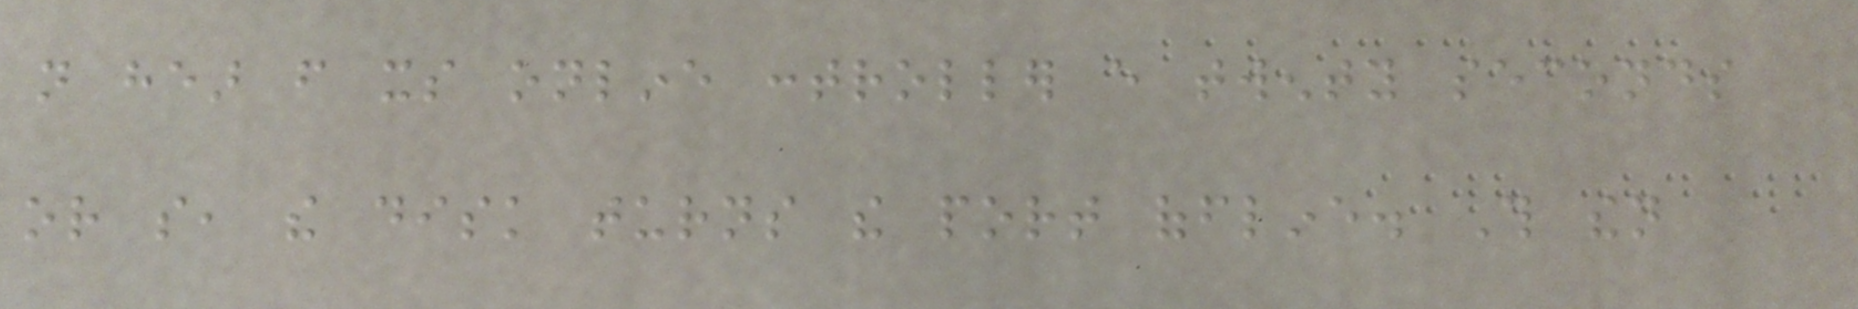not hear from its online controller every twenty seconds
or so, the disk turns the port offline. This then
